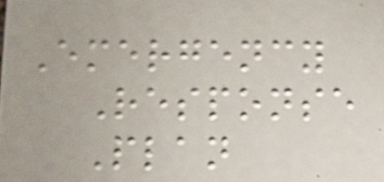Emergency
Response
Plan
